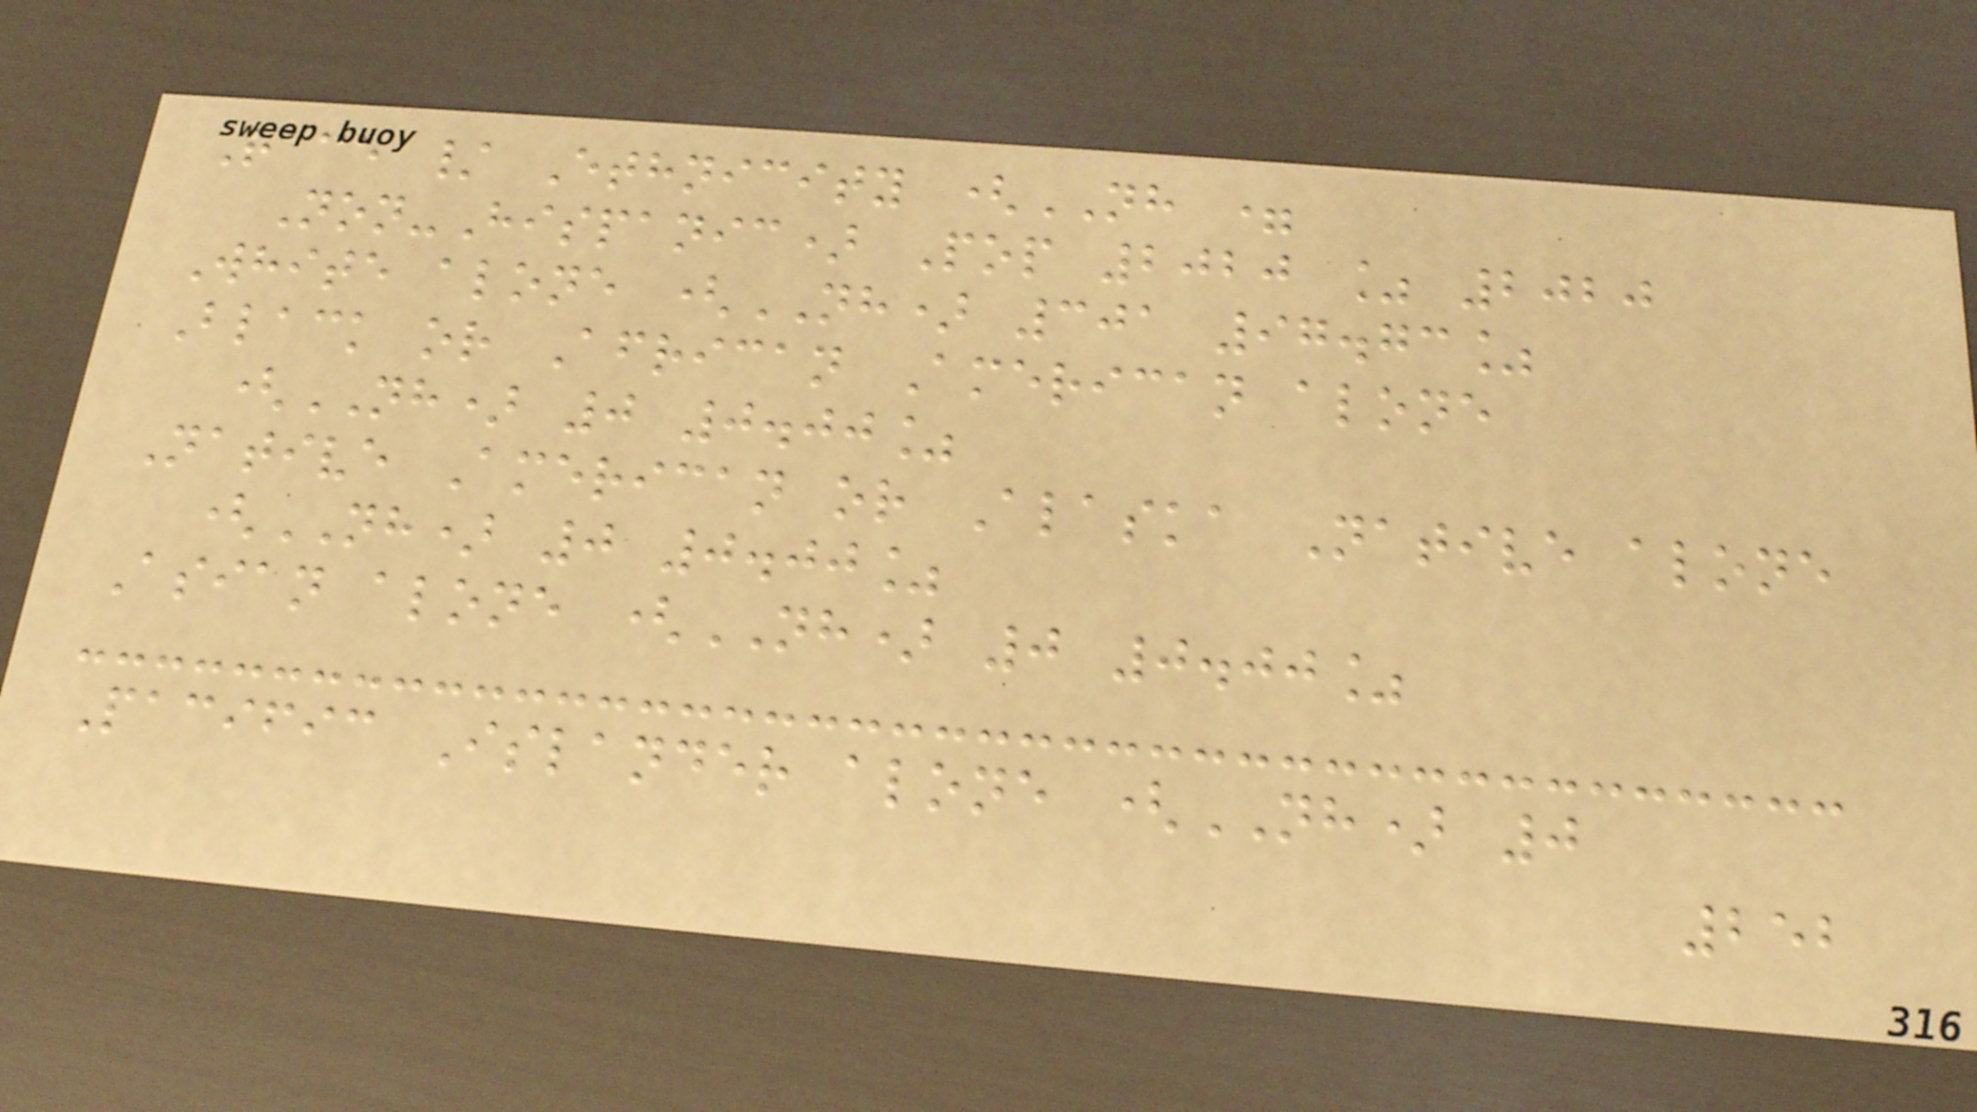Race / Ethnicity (NH =
Non-Hispanic) Pop 2020 % 2020
White alone (NH) 301 97.73%
Black or African American alone
(NH) 0 0.00%
Native American or Alaska Native alone
(NH) 0 0.00%
Asian alone (NH) 0 0.00%
Pacific Islander alone (NH) 0
252
